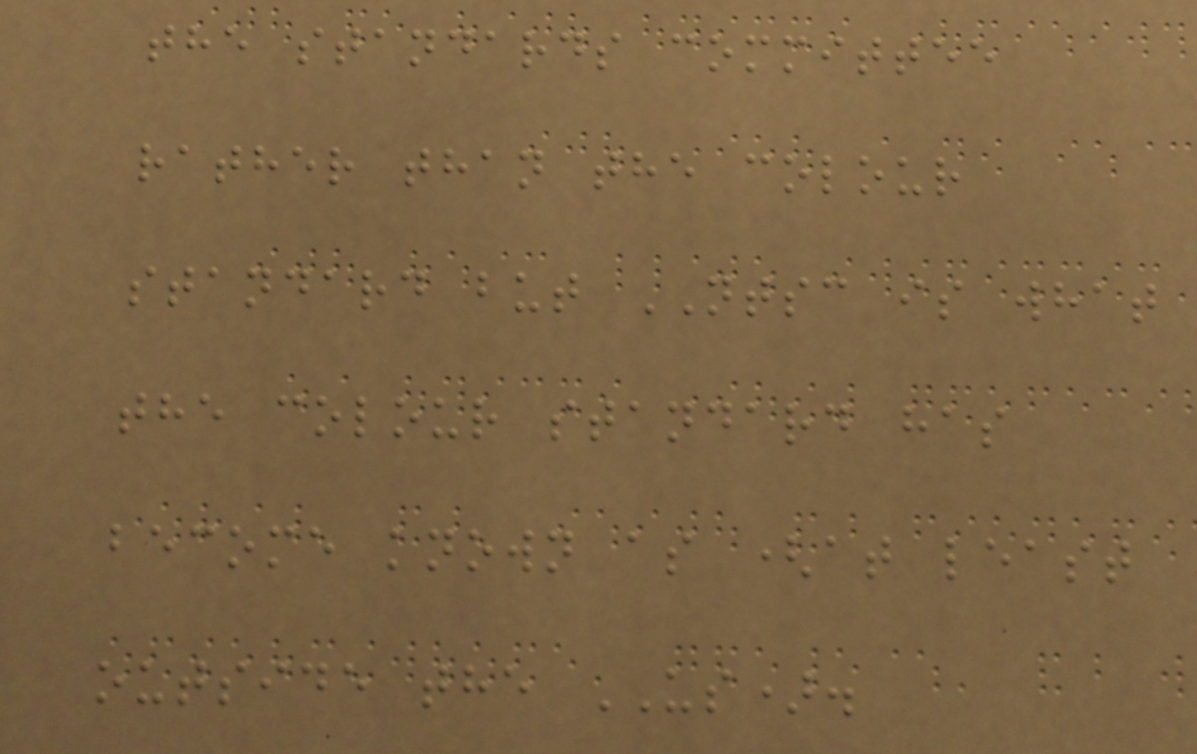the standards committee
rather than the colour
standard but NTSC is what
the colour standard has
become known as (at least
outside the US).
